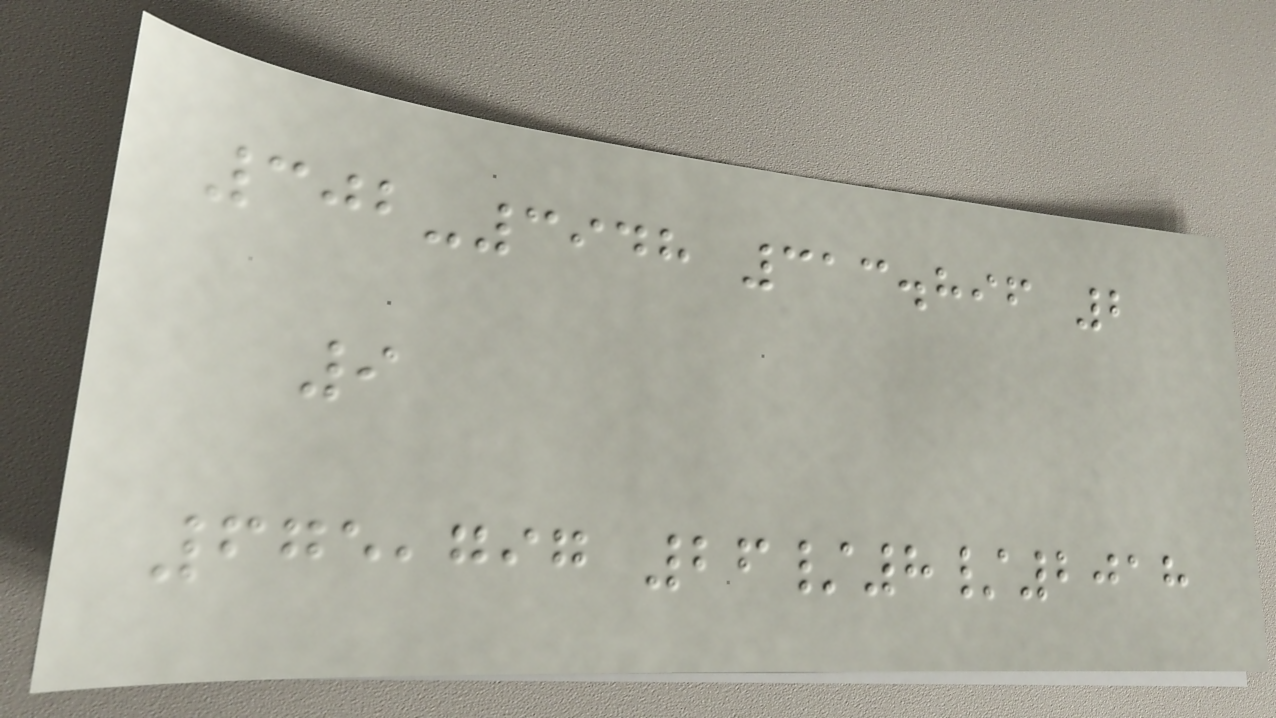302-3948 313.896 2
9
675,797 26/8/2018
